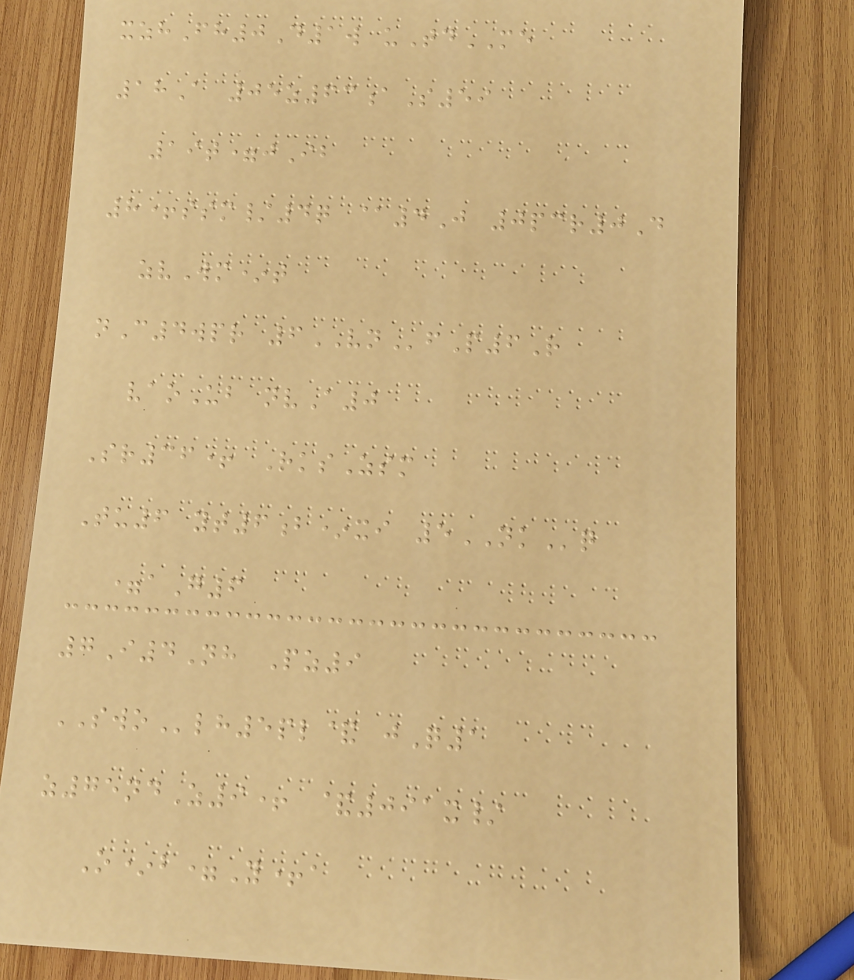xzhFh0D1w uTdME
18A 05z63aS59
19t=jIb
8+ssm/4q @4J 0pcr0D
zvWm*t
nC4wpr 6VNfP6R
vaoUb nvA0
Sr36+ RksZsm
Tu6 yt6b*xi 5NKq
=aG6
7I4Nh Pz9
SWOlh5pl& jQ1
z75ndZ9+ &091x/
O*b=Y+a
